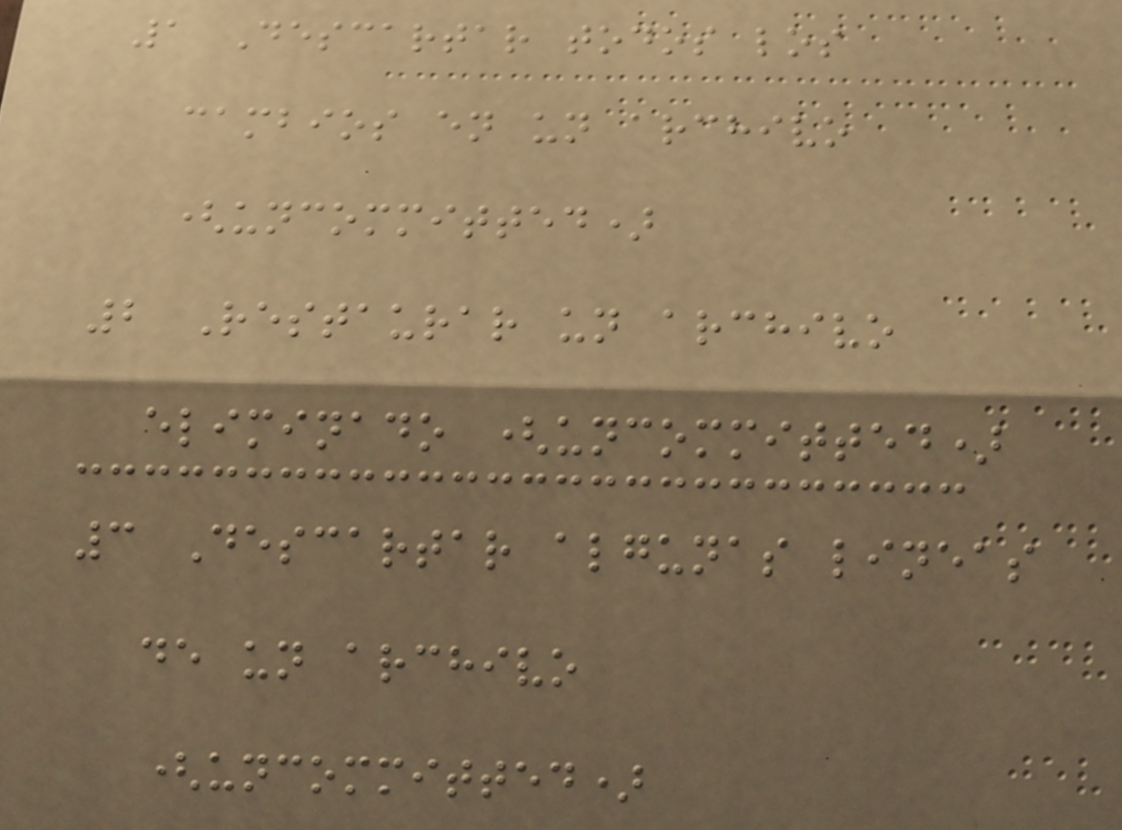1 Descartar todos los
cambios en un archivo
(uncommitted)
2 Restaurar un archivo
eliminado (uncommitted)
3 Descartar algunas lineas
de un archivo
(uncommitted)
